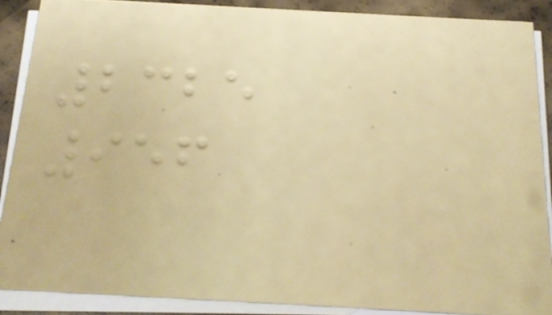2325
956
